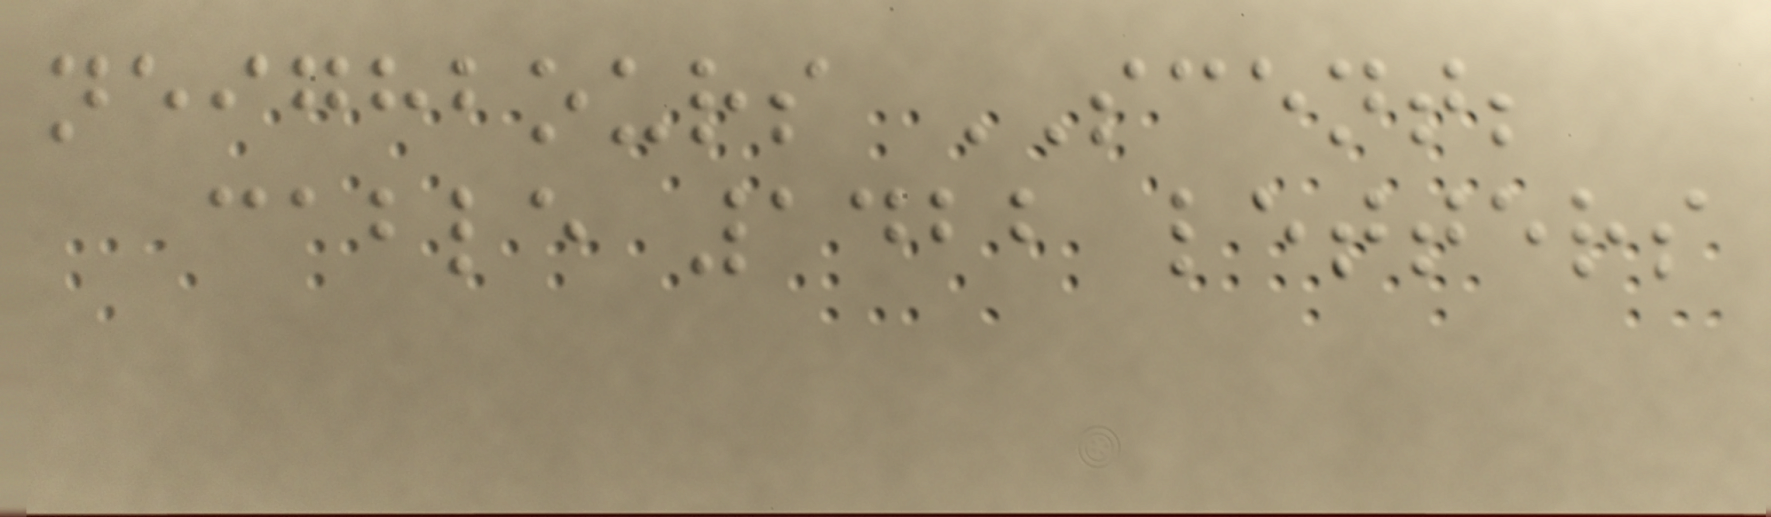neighbours SCENT;
cable 1422 letters
